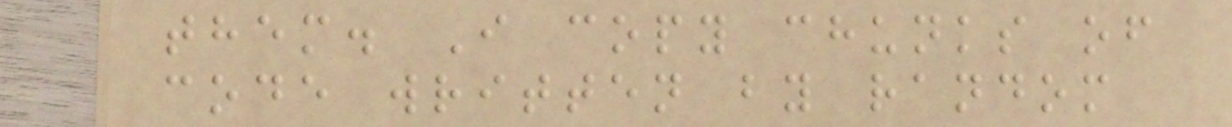them. I copy chunks of
code written by random
